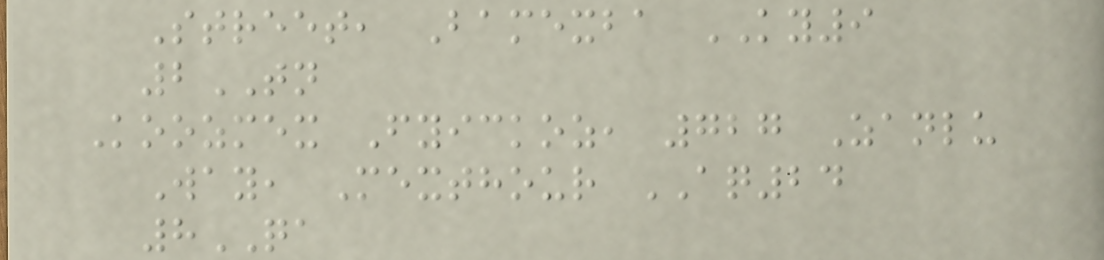Street, Bamexba KY9
2TN
Koozmex Fyickoz, 727 Zanlu
Way, Mexthour AQ24
8QA
